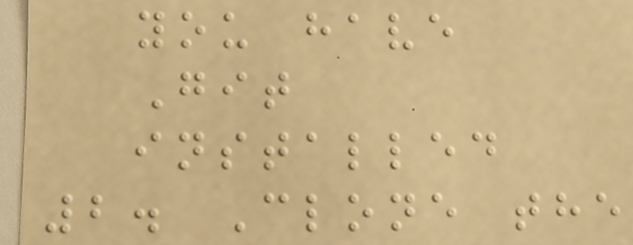you have
Git
installed
2. Clone the
